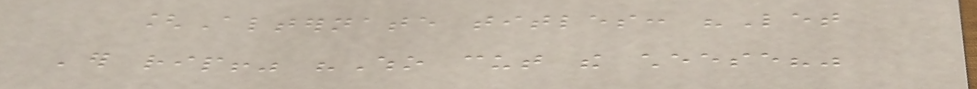[Alternate titles: "Let
'er rip!" "Who cut the cheese?"
